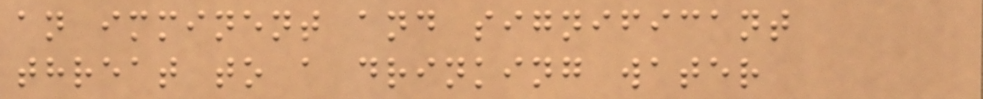an imminent and significant
threat to a drinking water
